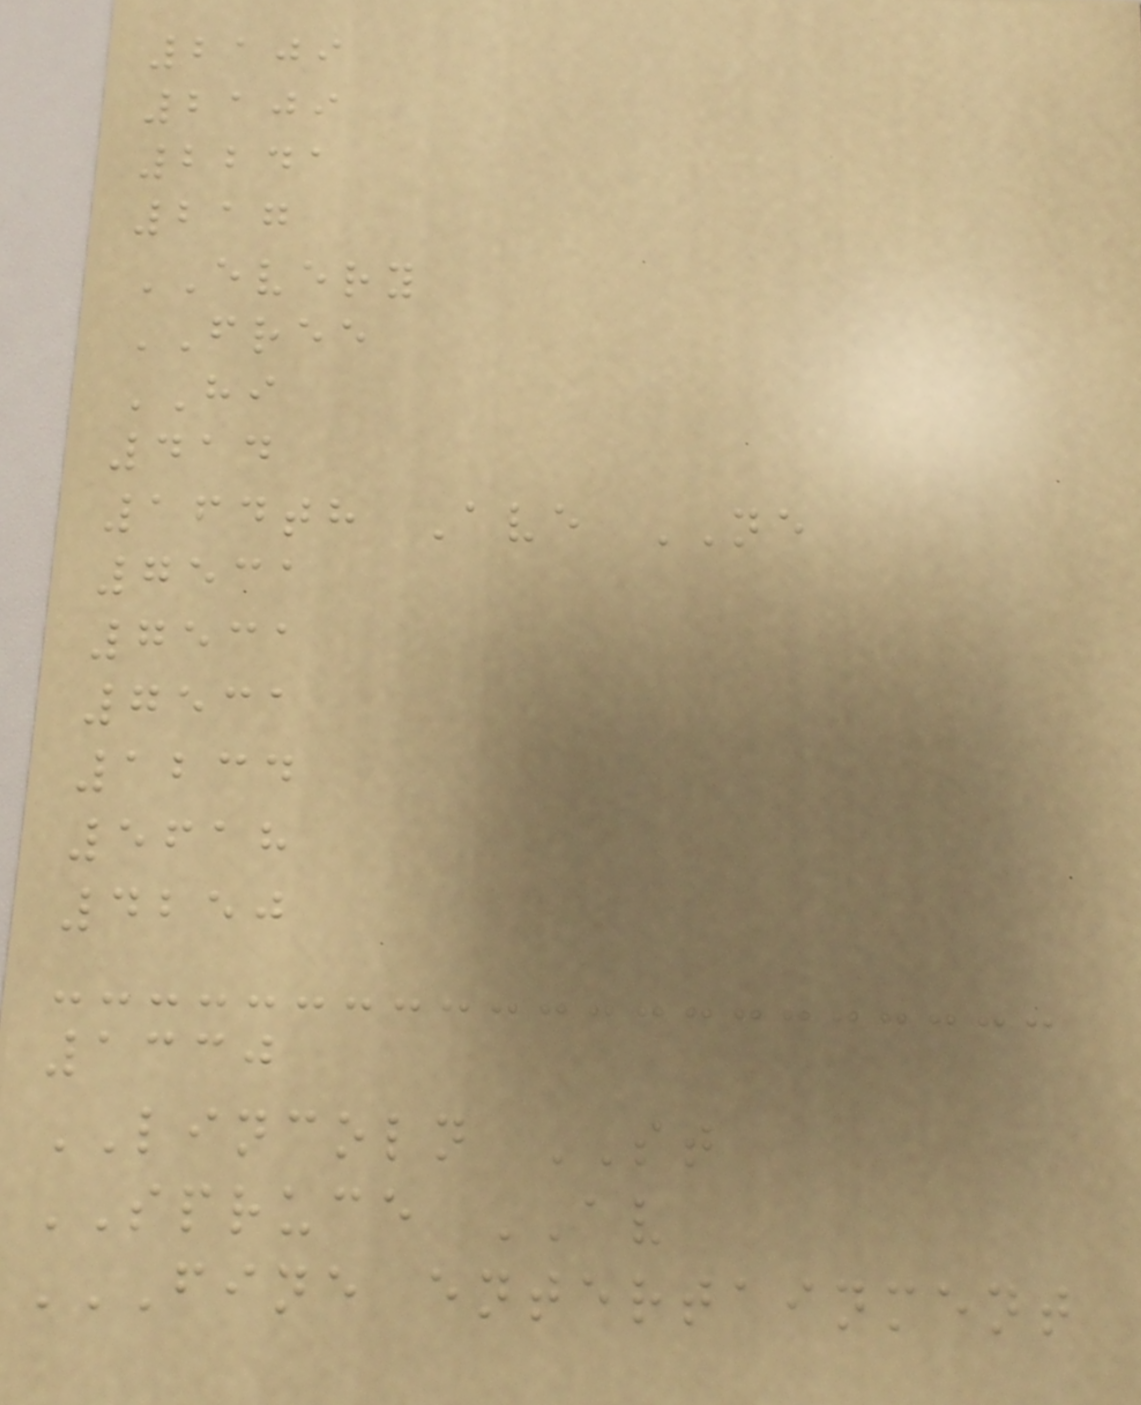2109
2109
2241
217
EVERY
FREE
HI
414
164th Ave NE
7531
7531
7531
1234
5618
4250
1330
LINCOLN ST
SPRUCE AV
FINE ENTERTAINMENT
